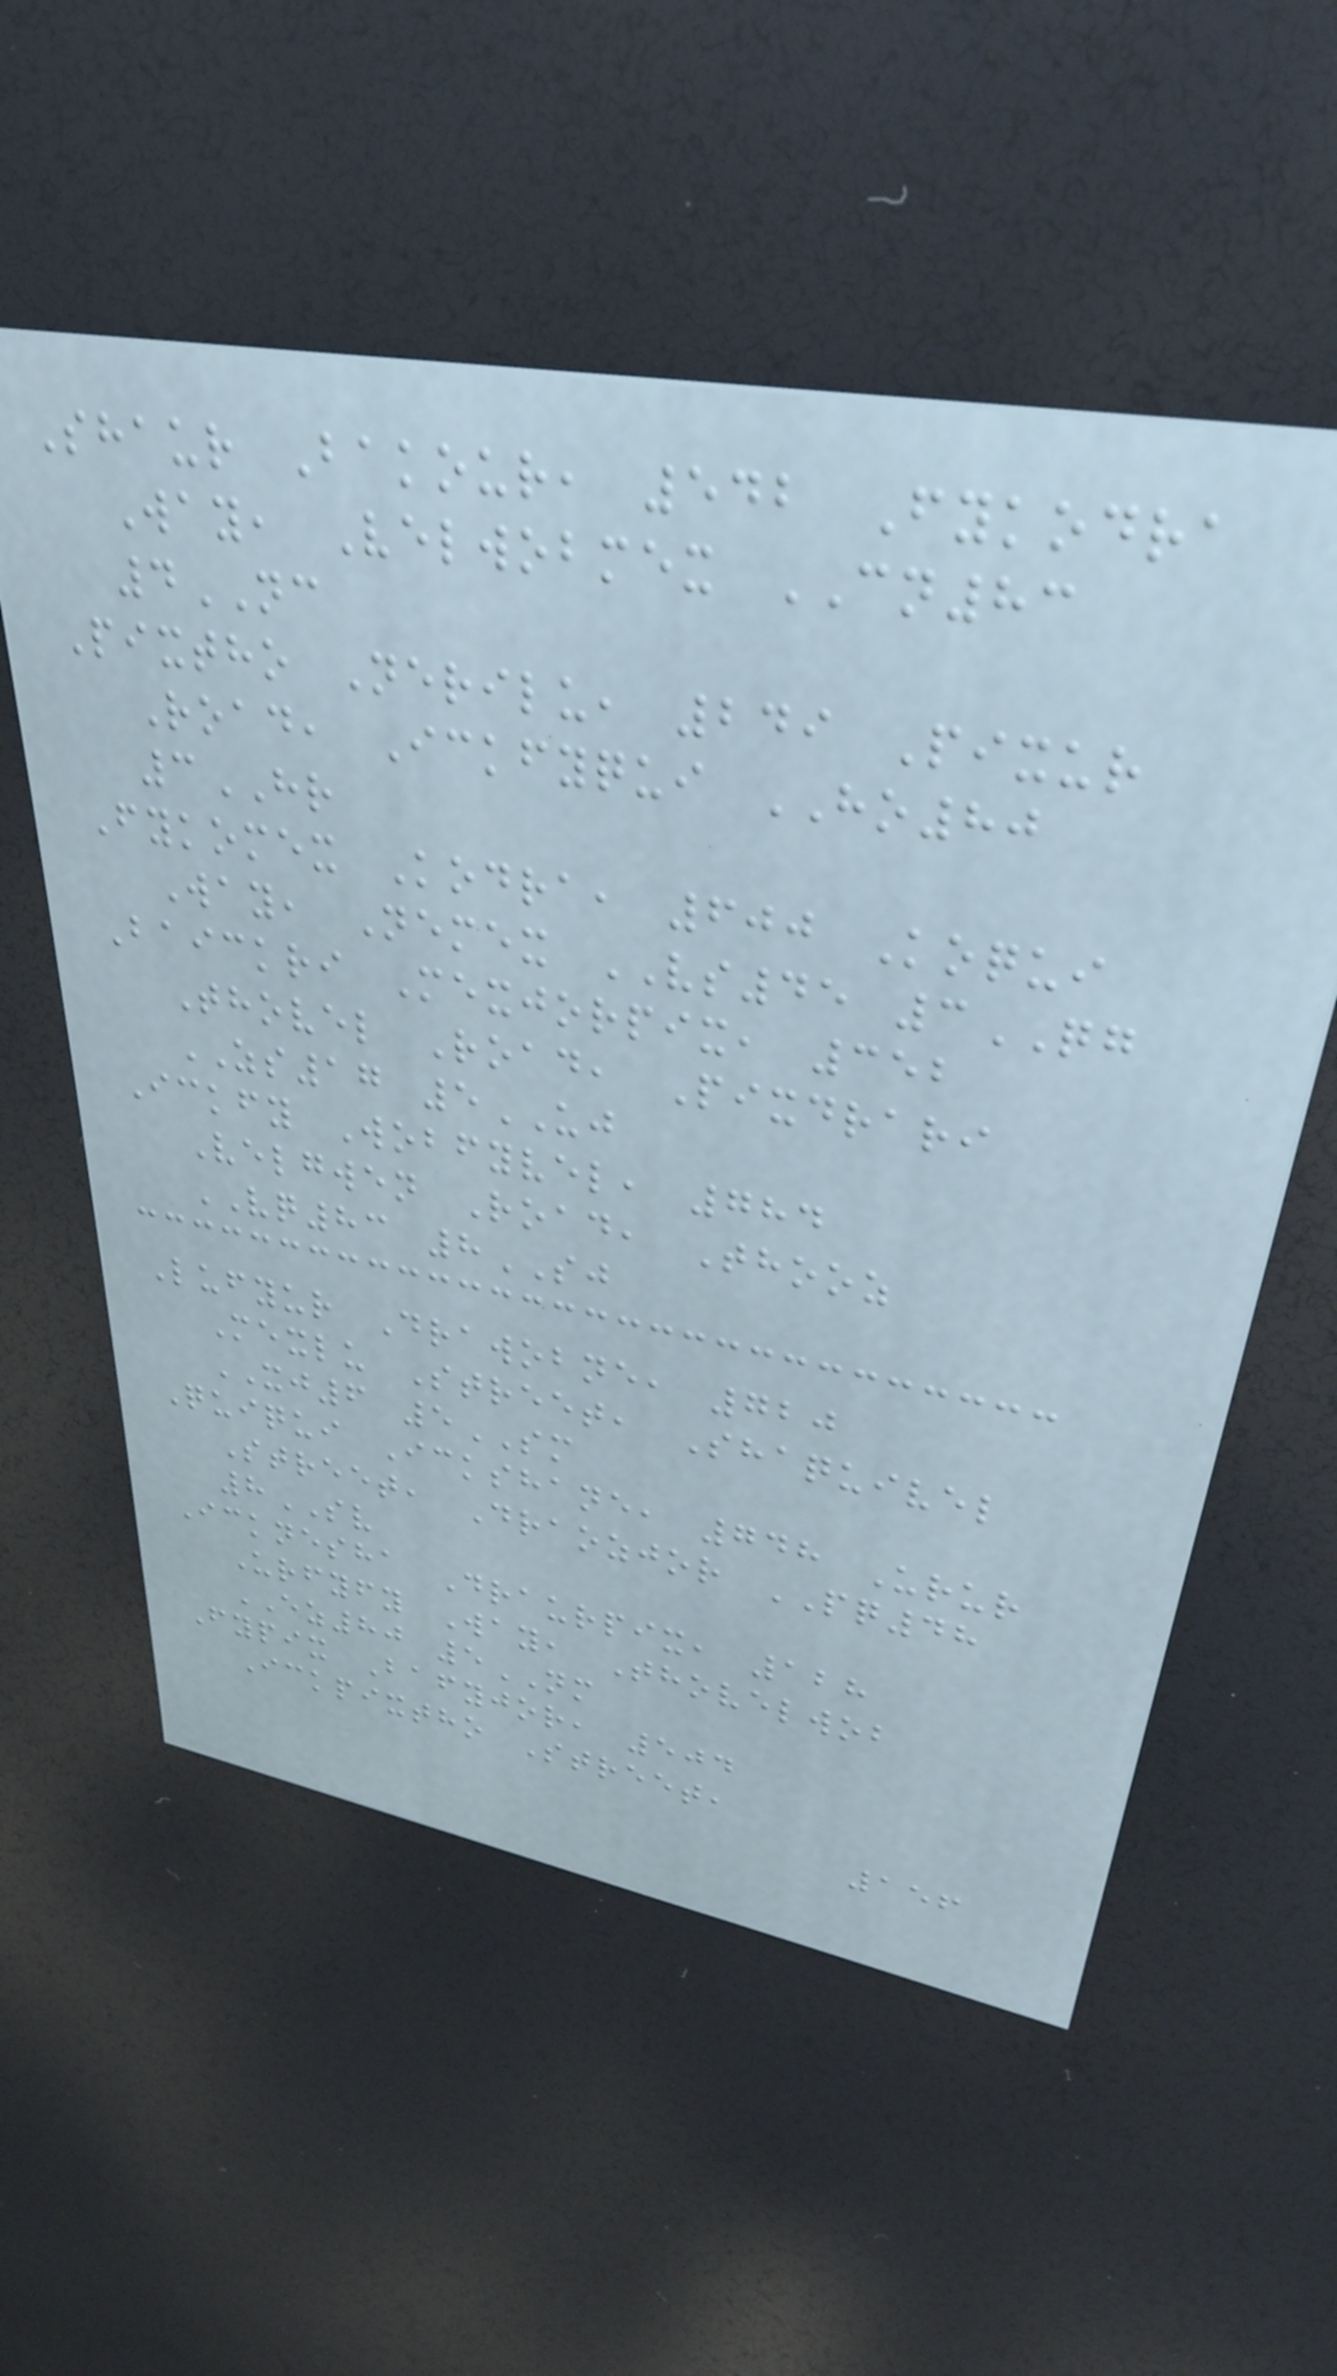Shaur Bakour, 542 Fykodra
Way, Velwobmex CN83
4NC
Pixtho Nerilu, 249 Pixur
Road, Ickfyqui HO80
3HR
Fykomex Kodra, 600 Koqui
Way, Nemex VS45 3QG
Baickri Mexjorpix, 352
Thovel Road, Pixdrari
ZS17 5UJ
Ickfy Wobfyvel, 784
Velgwen Road, Thooz
VQ83 8SJ
Lufyur Drawobne, 720
Mexlu Street, Shaquivel
XJ6 5SM
Quiqui Ickshane, 748 Urur
Street, Draozjor PQ48
8SV
Icknesha Draurpix, 128
Urfyfy Way, Thovelwob
EZ80 5NM
Fypix Bafyjor, 504
Ickpixtho Street,
156
